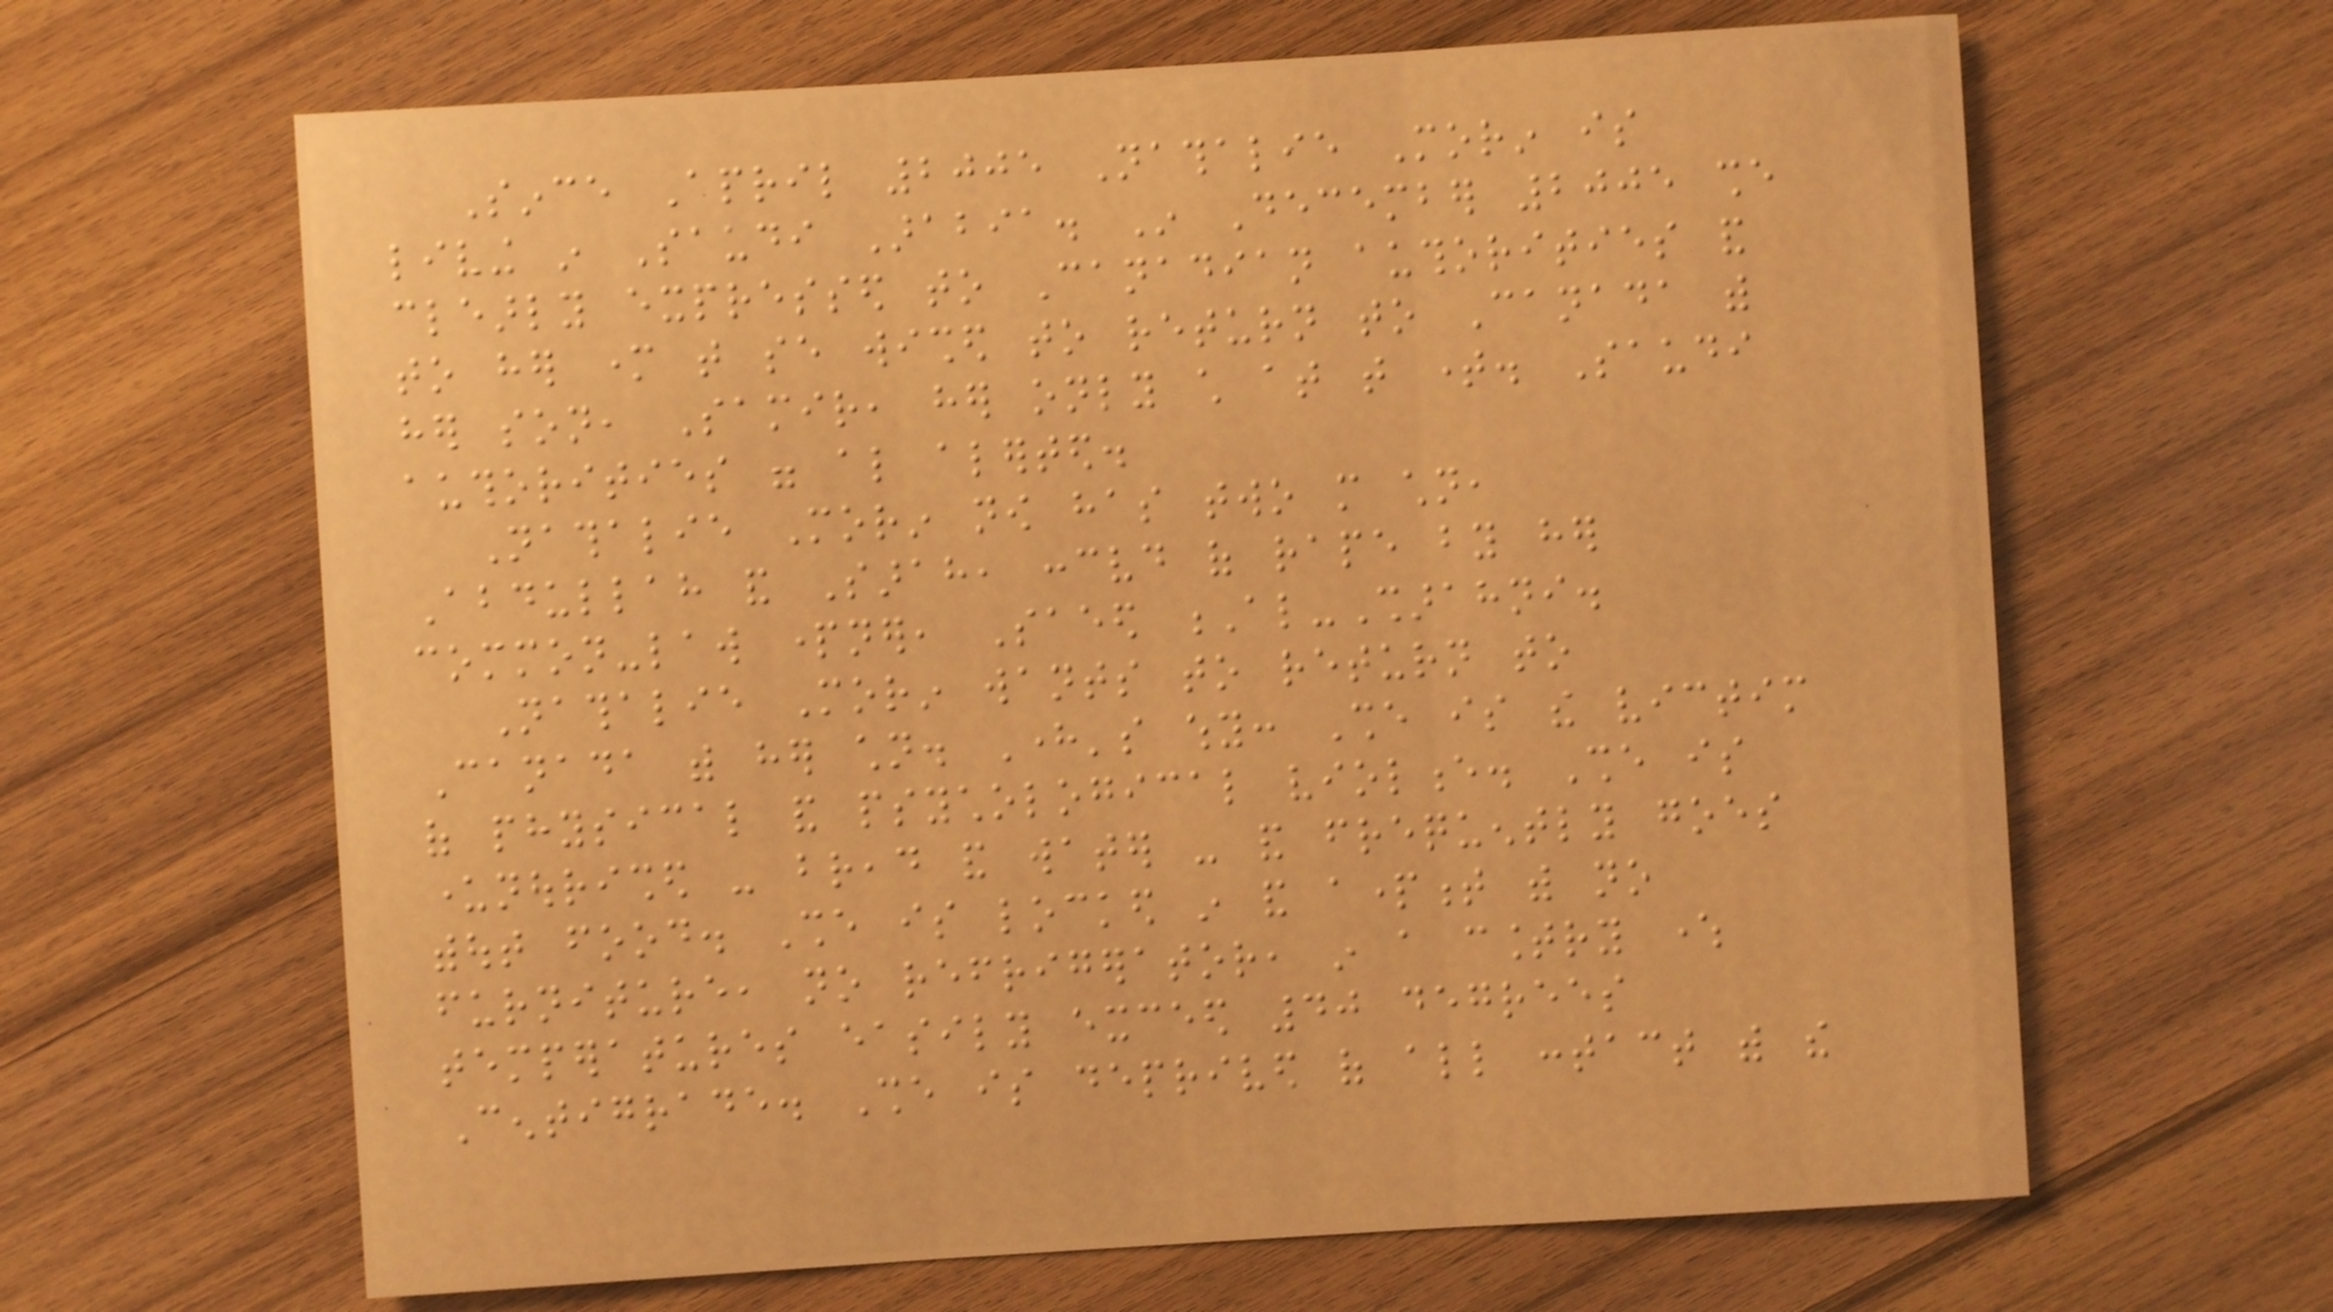Since April 2005 Nathalie Morin is
living in Saudi Arabia. In December 2005 she
clearly expressed to Canadian authorities and
to her mother that se wished to return to Canada with
her son, Samir, her only child at that time. Saudi
authorities were also alerted.
Nathalie Morin now has two more children,
Abdullah and Sarah, conceived of rape by her
common-law partner, Saeed Al-Sharahni.
Nathalie Morin wants to return to
Canada with her children. Here's why: She is the victim
of physical and psychological violence. She is
undernourished - bread and water - and frequently goes
without food. She is locked in and apartment with no
furniture, no refrigerator, in a country where
temperatures easily exceed 40 degrees
Centigrade. She is deprived of all contact with the
